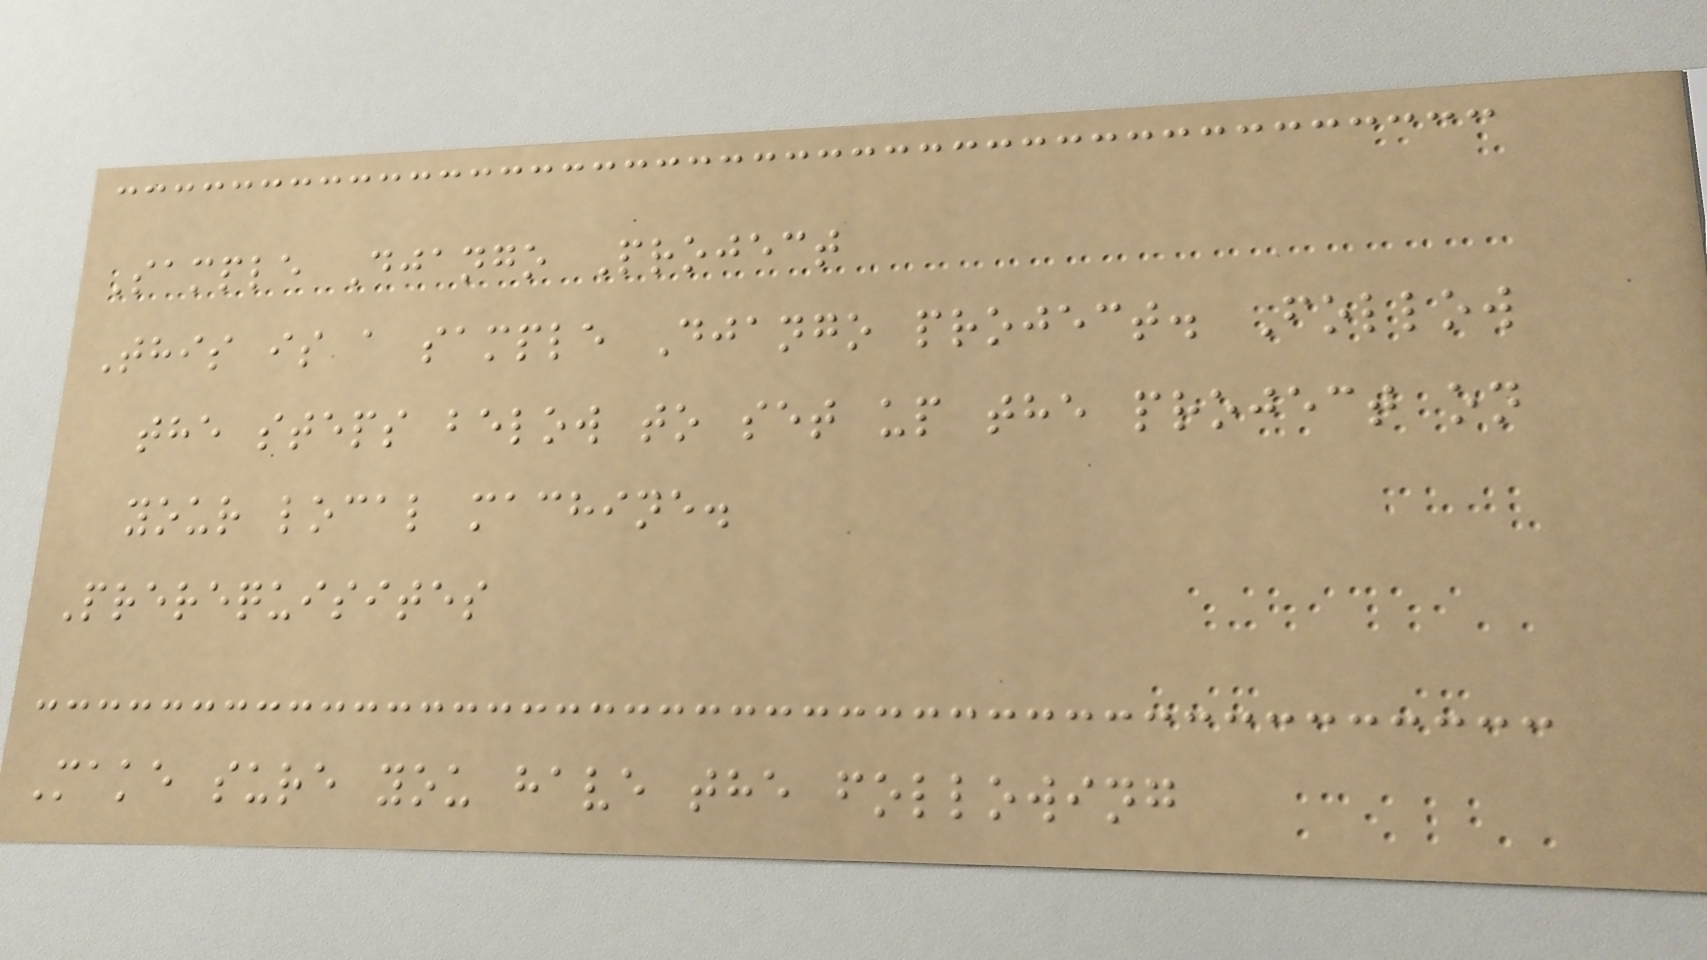Sample Django Project
This is a sample Django project. Follow
the steps below to set up the project on
your local machine.
Prerequisites
Make sure you have the following
